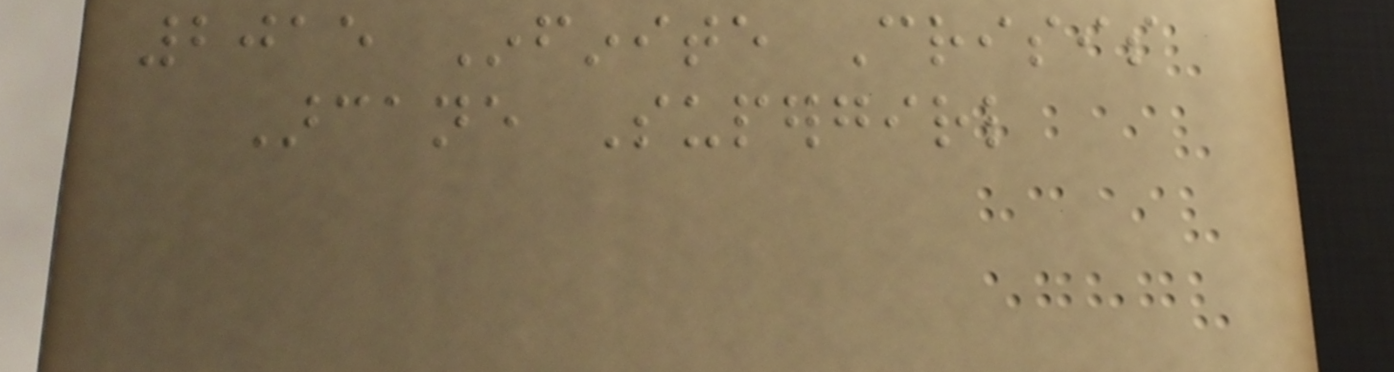2015 Infinite Crisis
Arcane Supergirl
